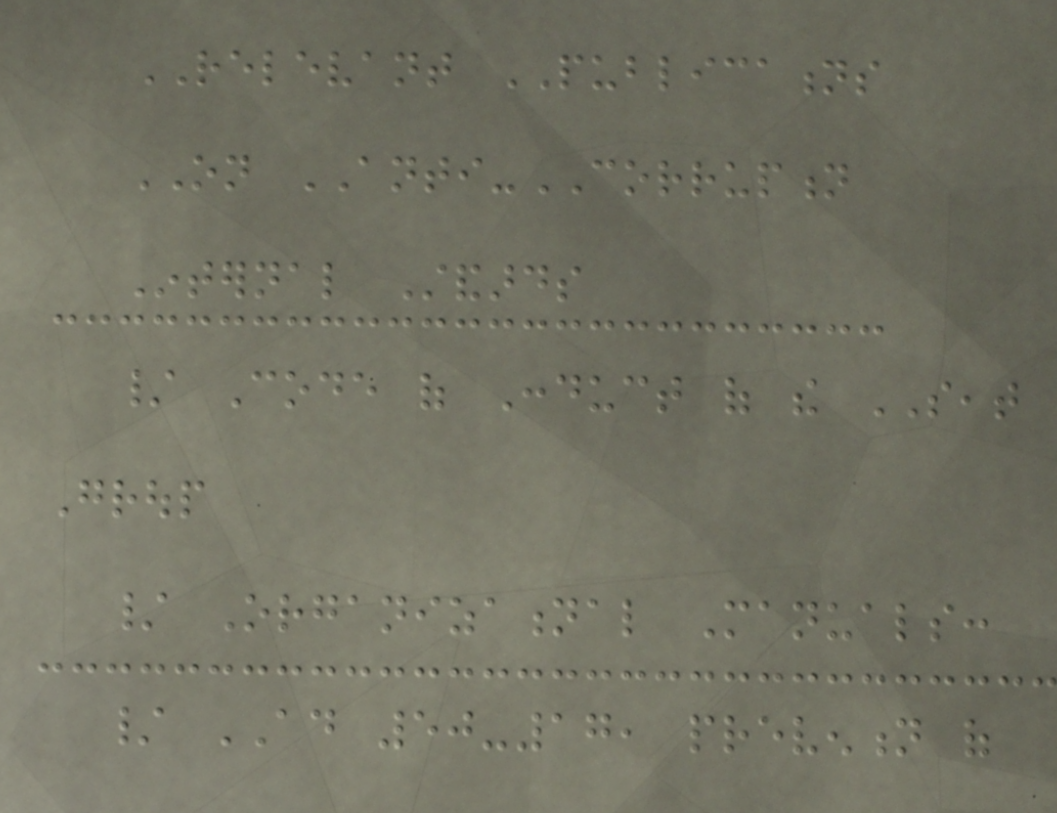RELEVANT PUBLICATIONS
ON ANTI-CORRUPTION
Internal Standards
/ Code of Conduct of the SEAT
Group
/ Organizational Manuals:
/ AD 50-17, prevention of
